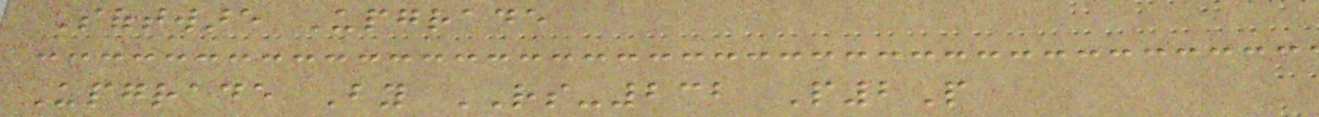Software Upgrade
Upgrade By RS-232 P2P
